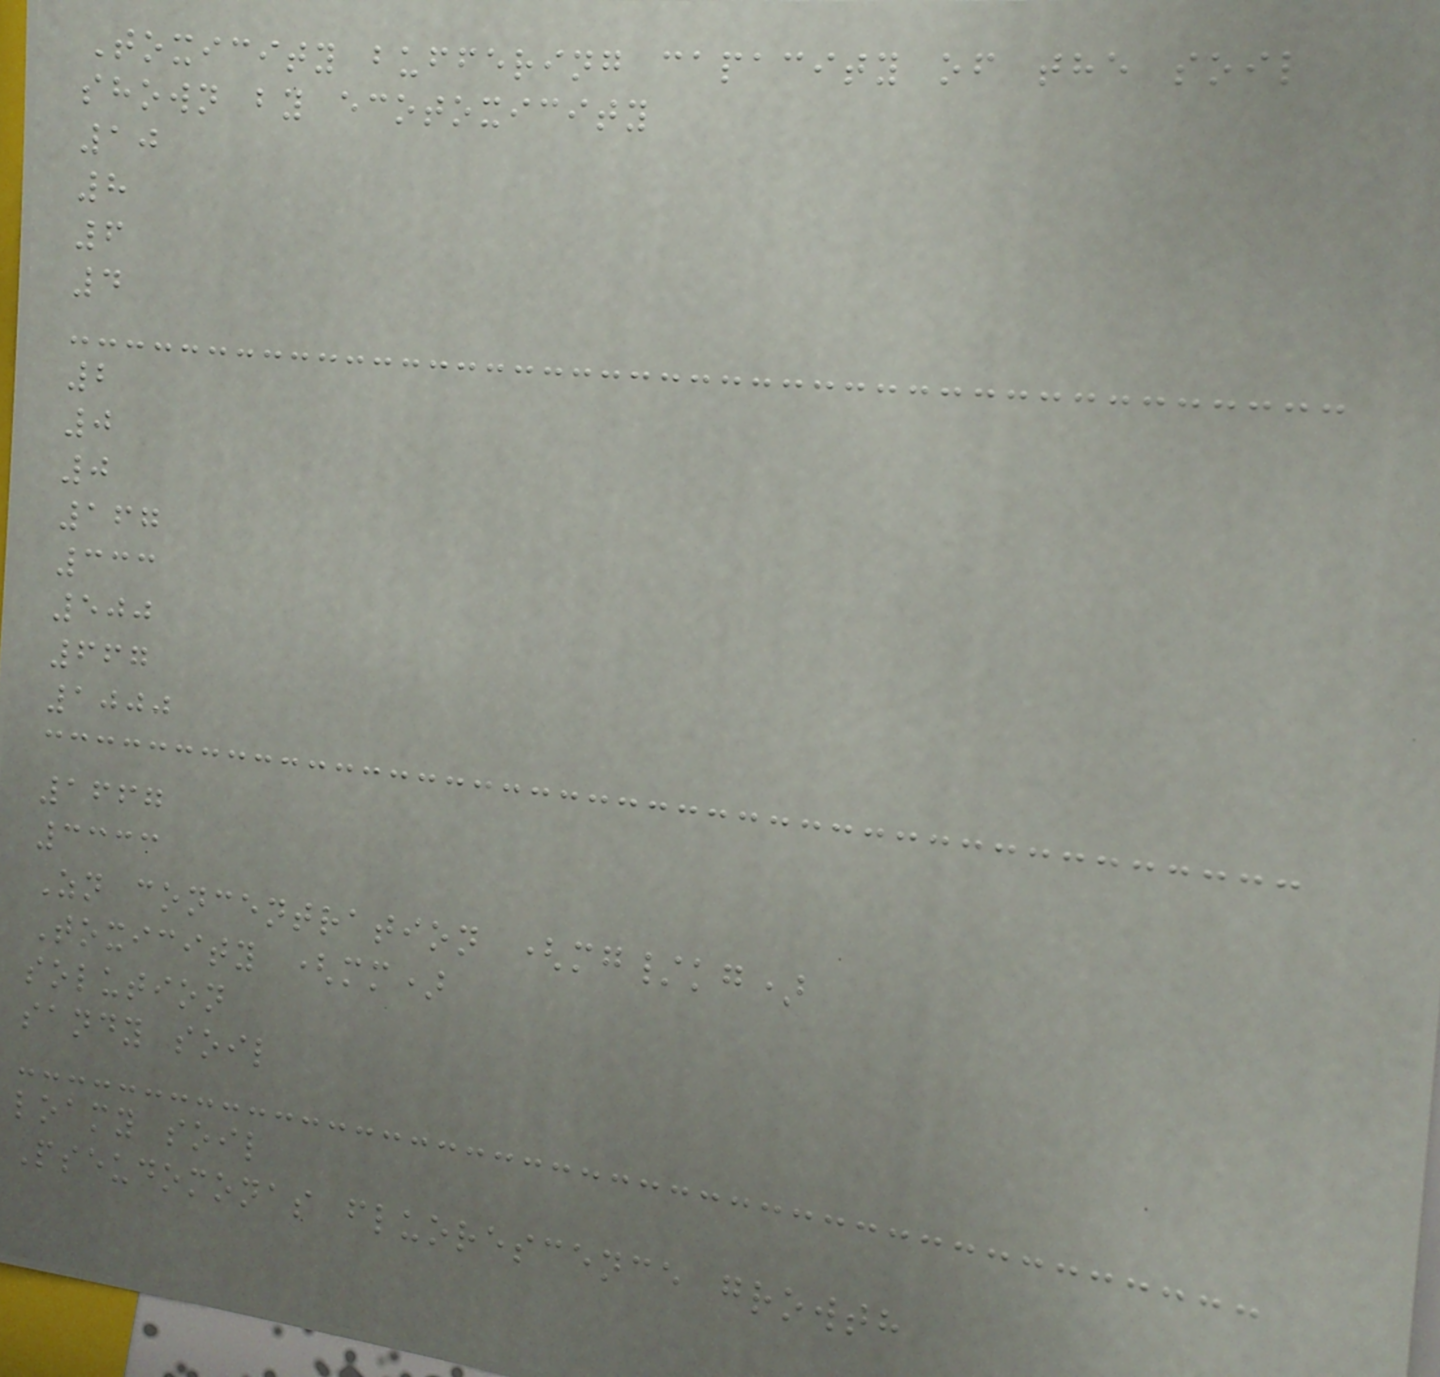Toxicity buffering capacity of the soil
shown by ecotoxicity
10
8
6
4
2
0
0
167
333
500
667
1000
1667
3333
Zn concentration (mg/kg)
Toxicity (mm)
solution
sandy soil
loamy soil
Pseudomonas fluorescence growth
